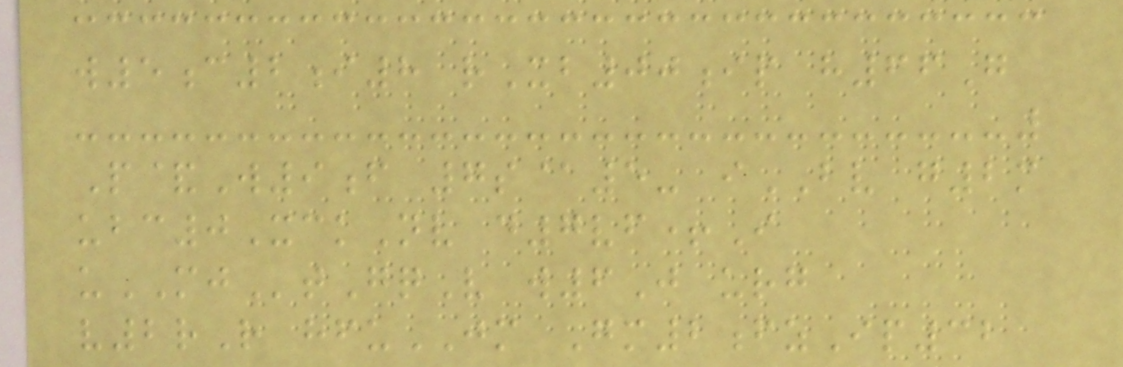w5c2i8 rXb00ip h66G
P&W9f 7s@5- iBV g2m
ubc0XckNv d7vf+I
uMJtGqV w6J urg
v2rR hfuJM Gm2fzIp32
